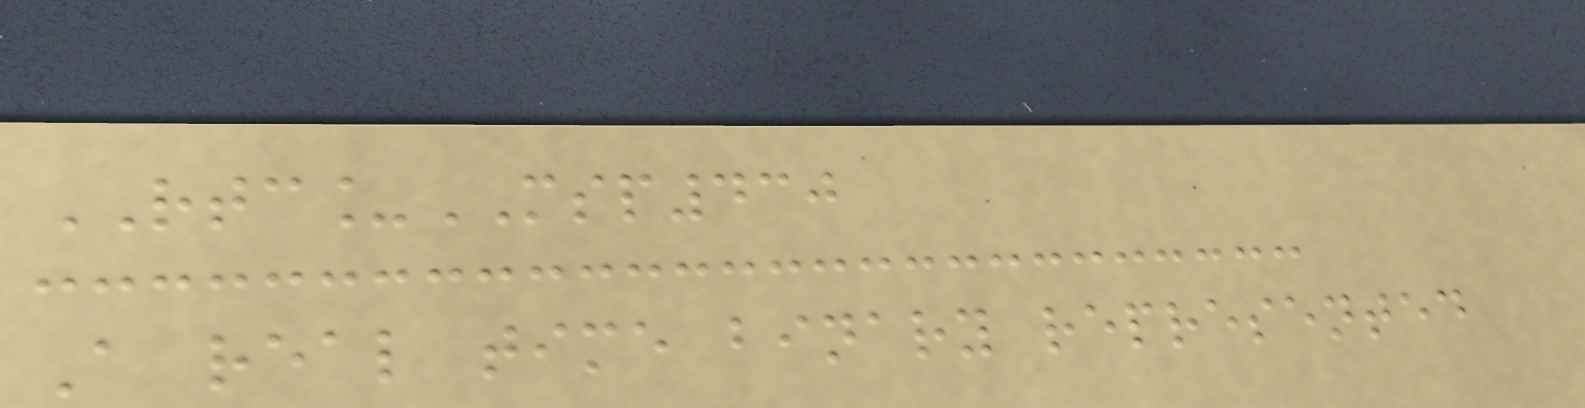RTC_MSP430
A real time binary represented
